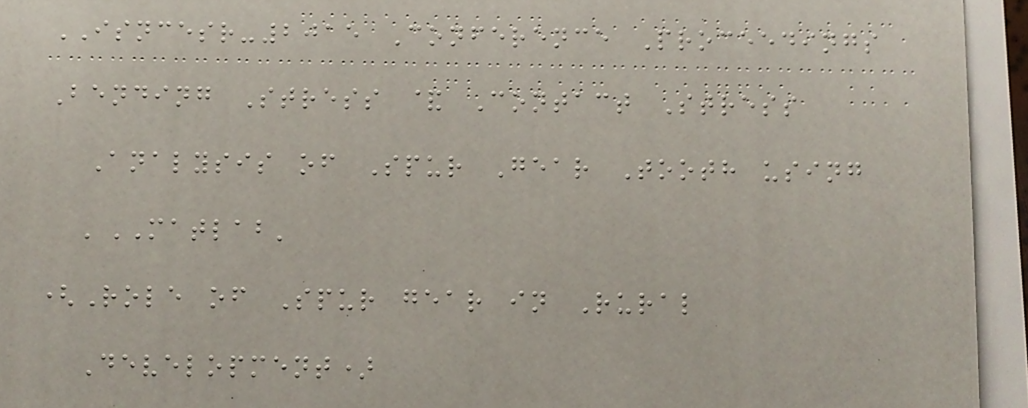ISNCESR-2015 Conference Proceedings
Bending Stress & Contact Stress
Analysis of Spur Gear Tooth using
'MATLAB'
(Role of Spur gear in Rural
Development)
